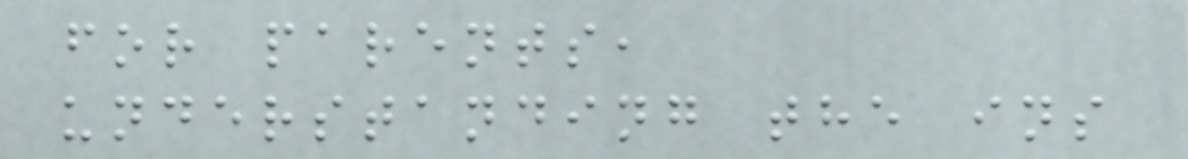for parents,
understanding the ins
